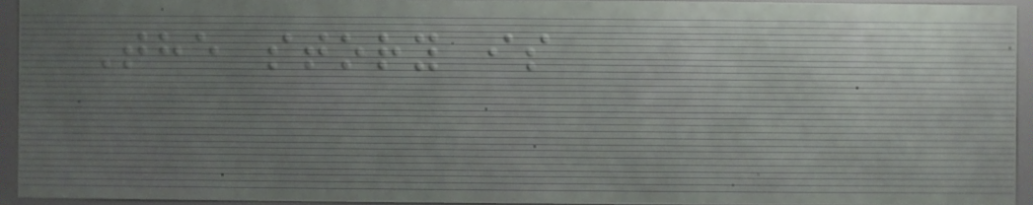The story is
